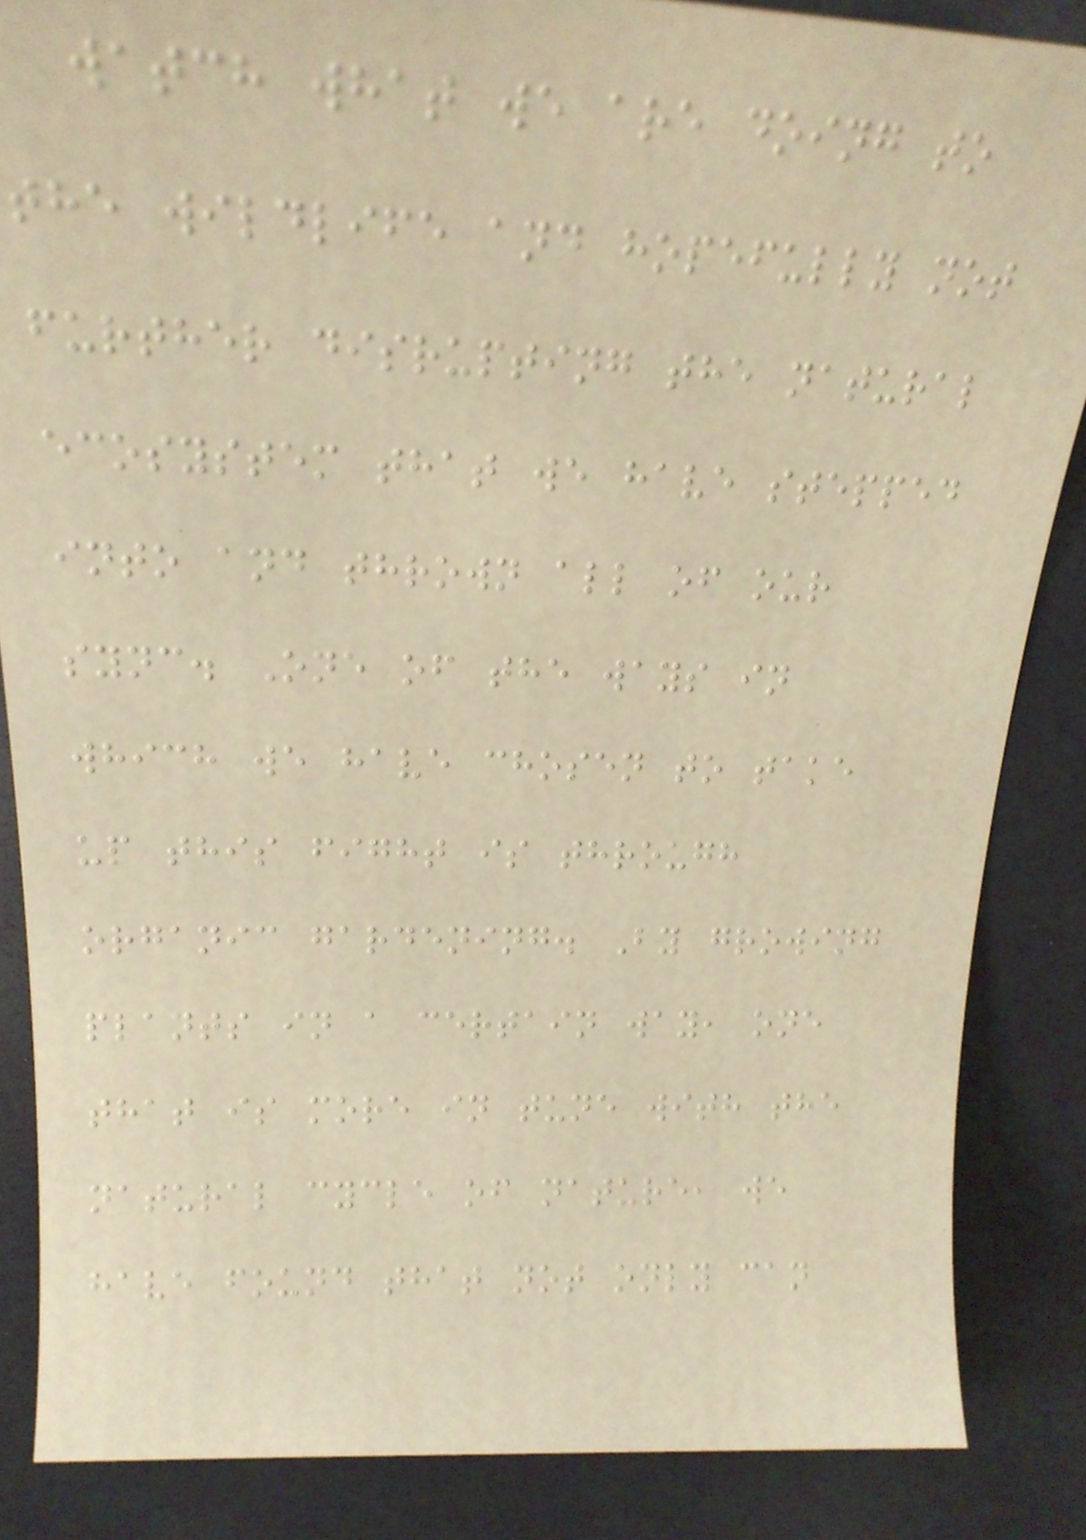watch what we are doing to
the wildlife and hopefully not
further disrupting the natural
ecosystem that we have stepped
into and thrown all of our
sync. One of the ways in
which we have chosen to take
up this fight is through
organic gardening. By growing
plants in a certain way, one
that is more in tune with the
natural cycle of nature, we
have found that not only can
